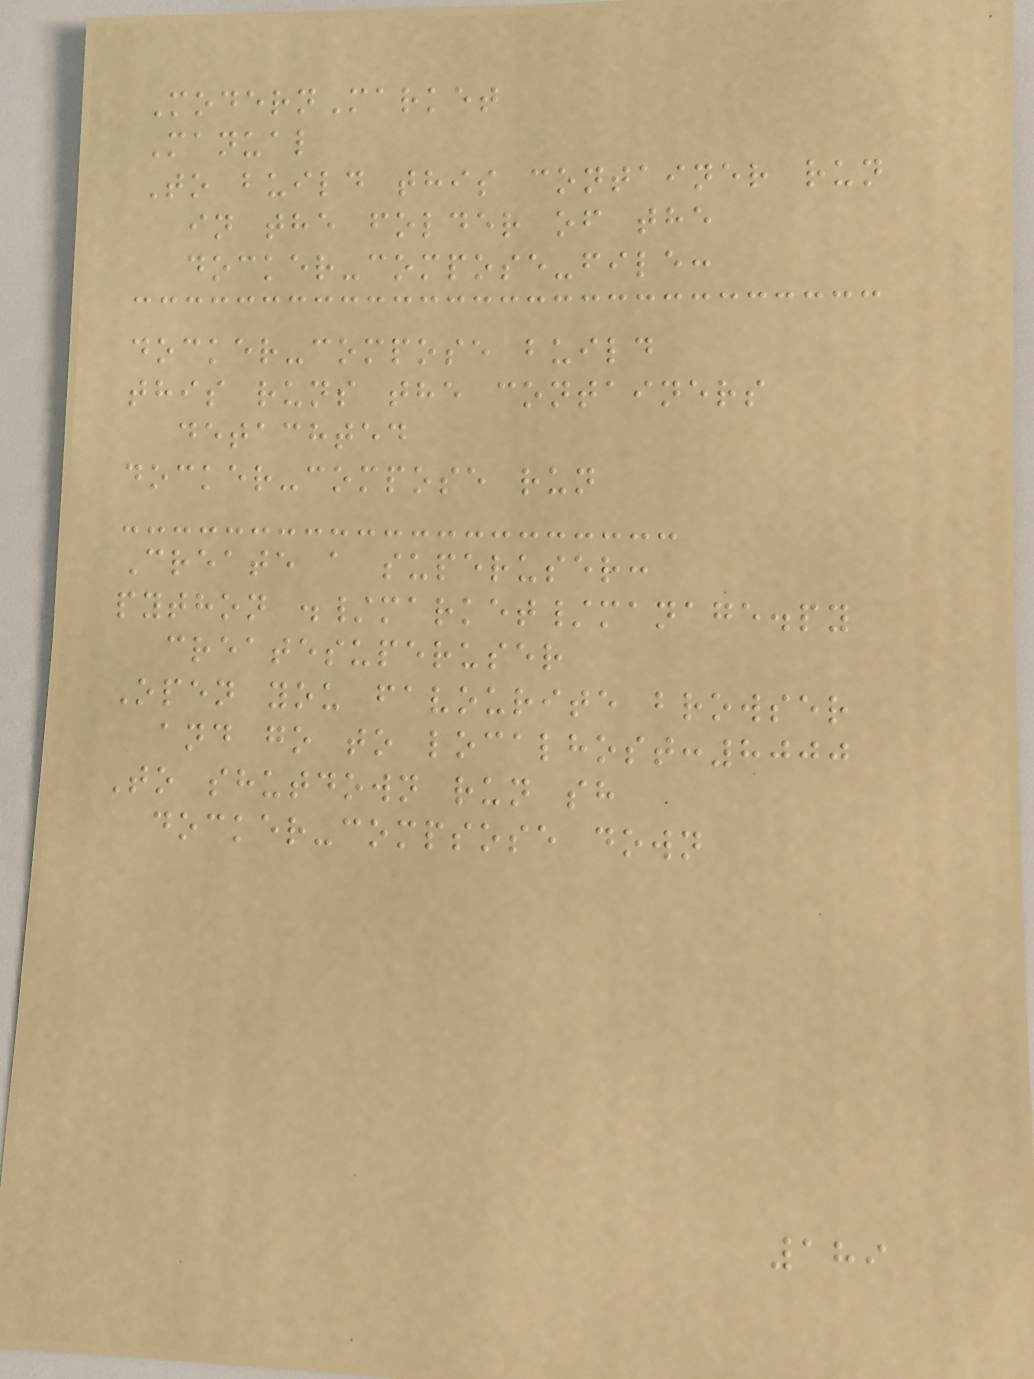ModernMarket
Manual
To build this container run
in the folder of the
docker-compose-file:
docker-compose build
this runs the containers
detachted
docker-compose run
Create a superuser:
python ./market/manage.py
createsuperuser
Open you favourite browser
and go to localhost:8000
To shutdown run sh
docker-compsose down
189
